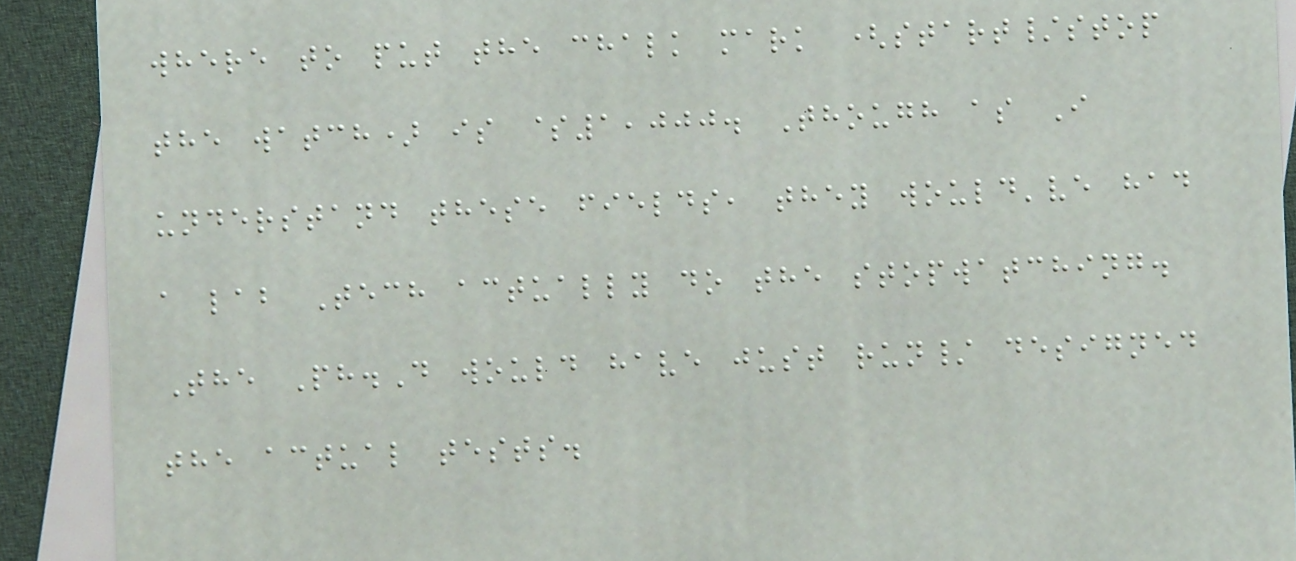where to put the chalk mark (start/stop
the watch) is $1,000. Though as I
understand these fields, they would've had
a lab Tech actually do the stopwatching.
The Ph.D would have just run/ designed
the actual tests.
